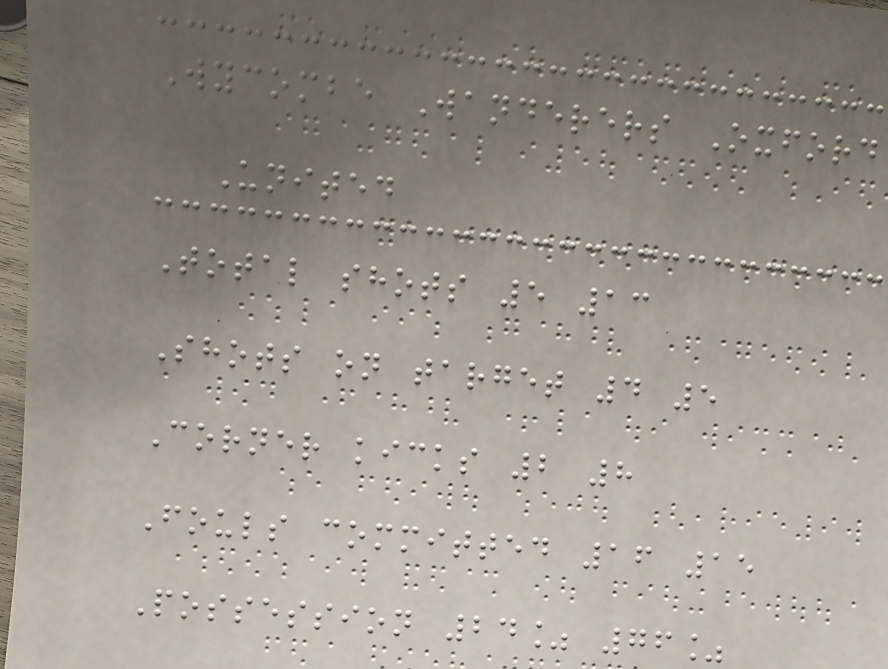Wycombe Wanderers Oxford
United
Total shots 5 13
Shots on target 4 5
Corner kicks 2 8
Fouls committed 16 15
Possession 24% 76%
